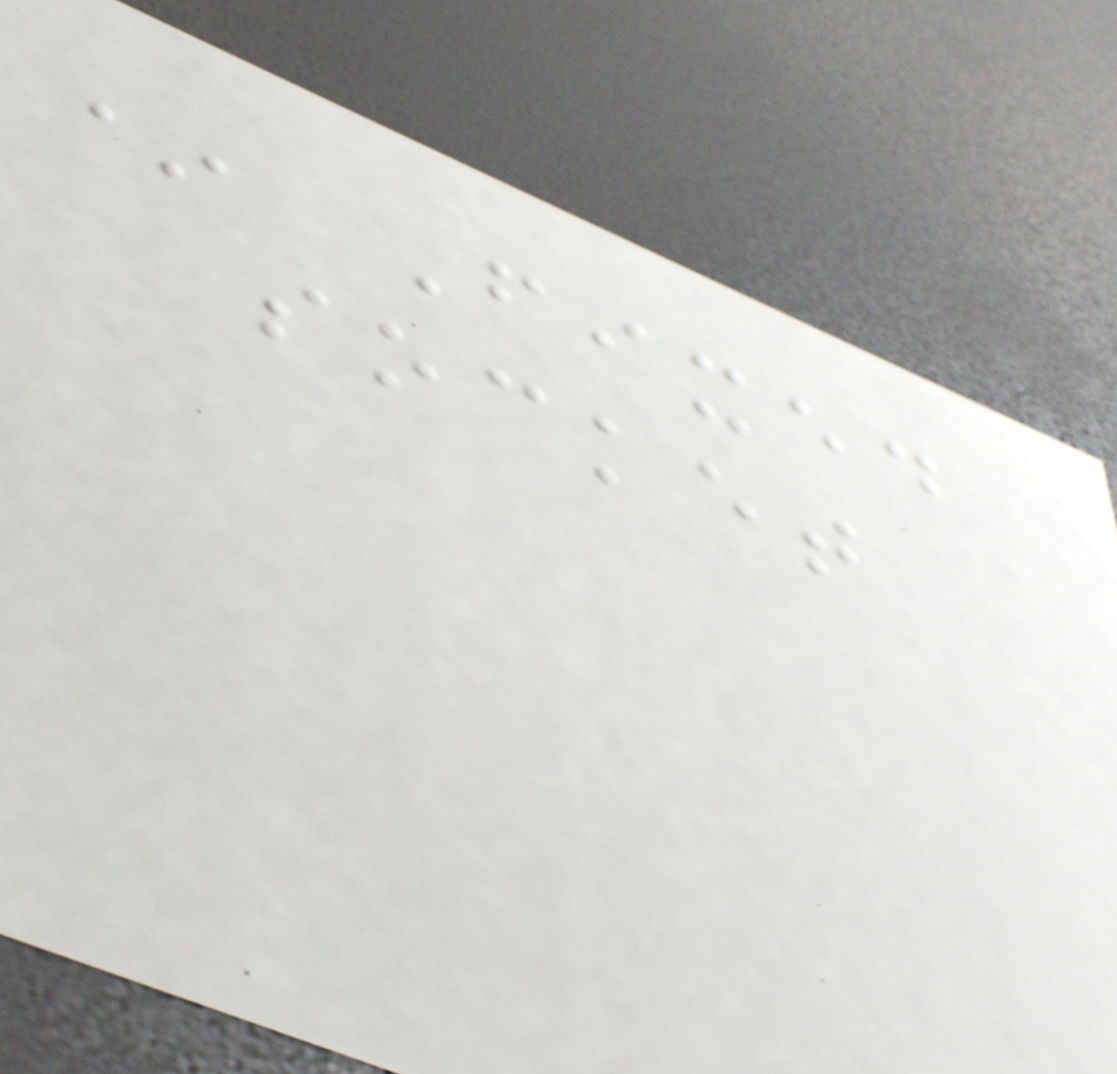* Fixed
socket
